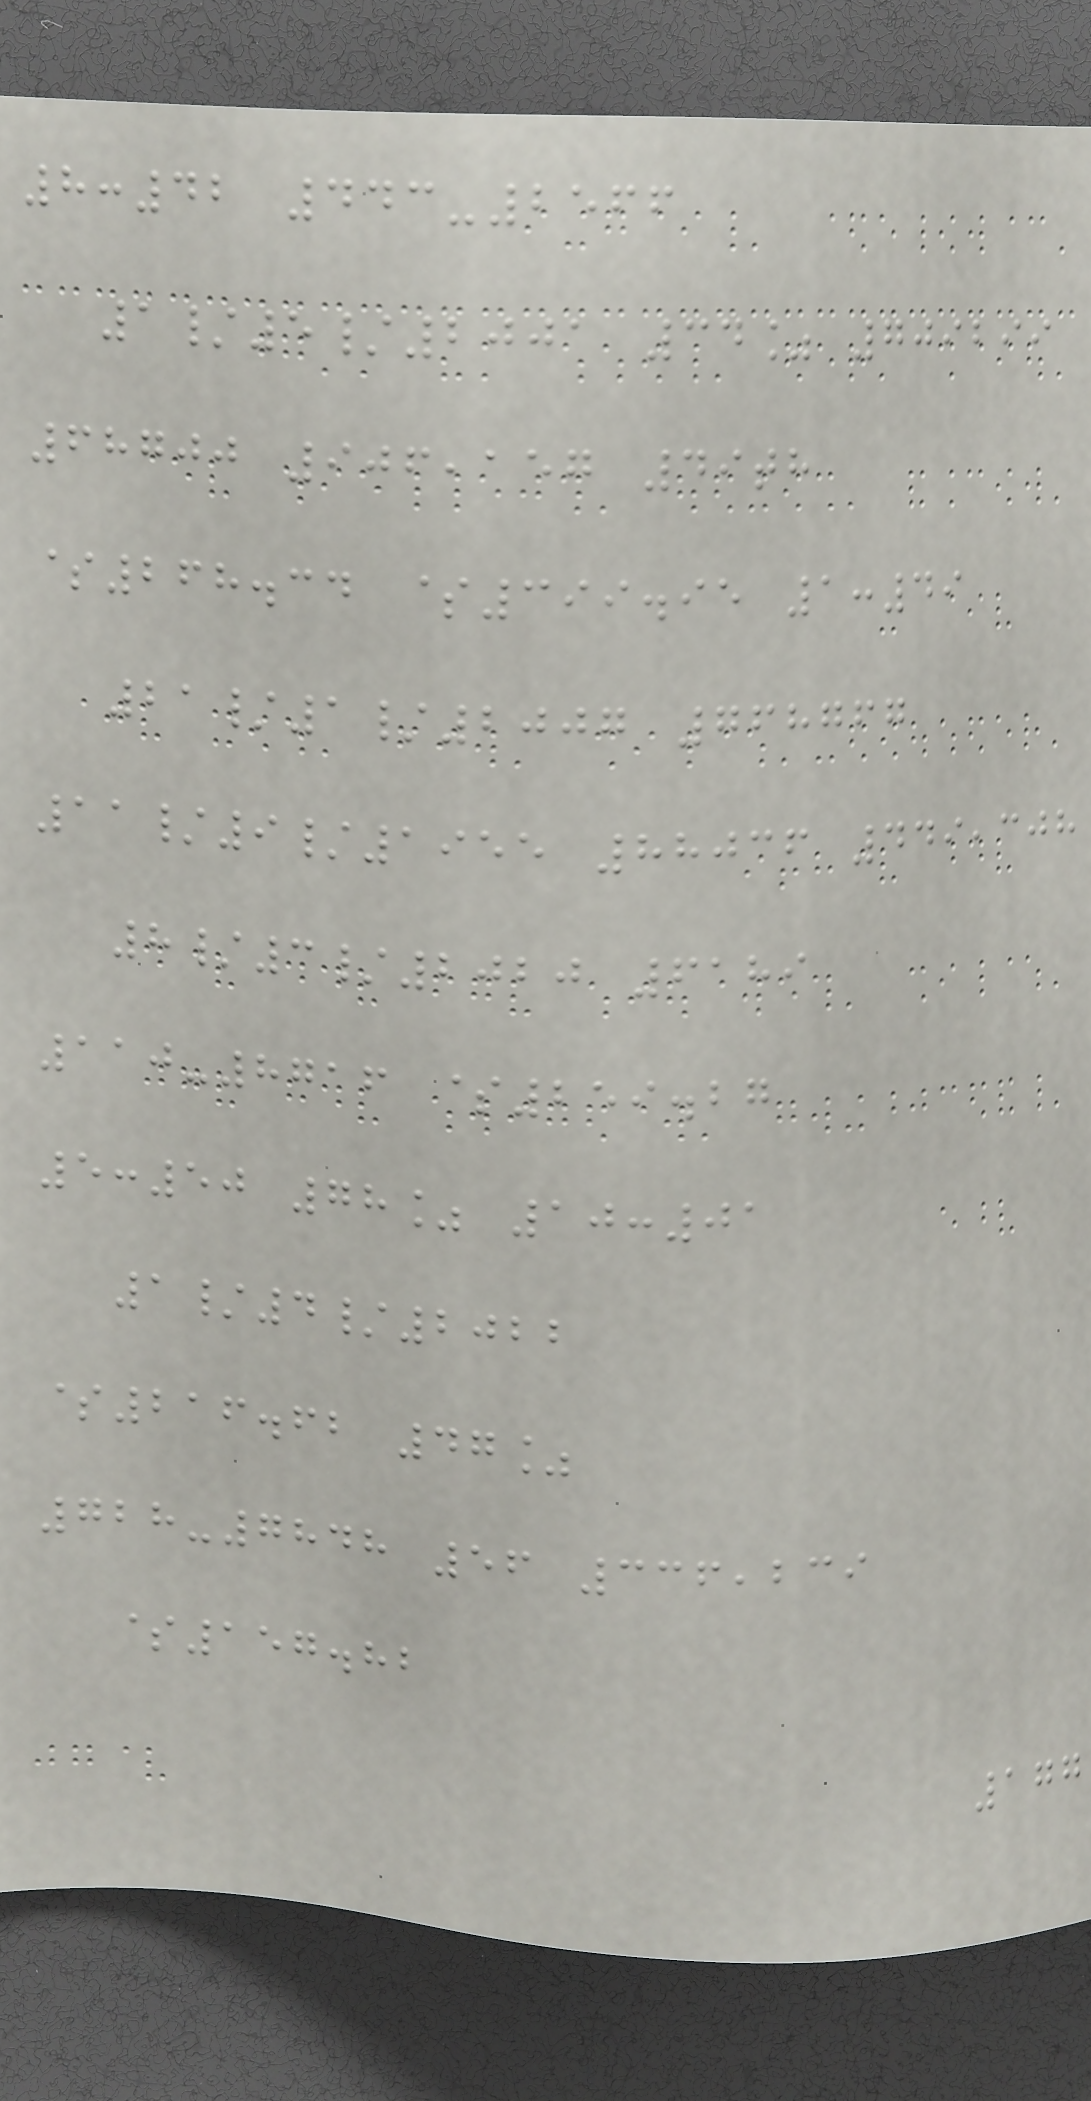8:42 443-2566
1/5/2001 34% 709299
68700 906,157 49th
$268.34 $399.95 1:49
21/1/2007 768767
11/9/1955 88036 449,308
8/3/2020 6189
110-8716 $259.27
5:50 78% 10:01
1/4/2022
$216.62 47%
728-7848 56 336,239
$157.82
177
